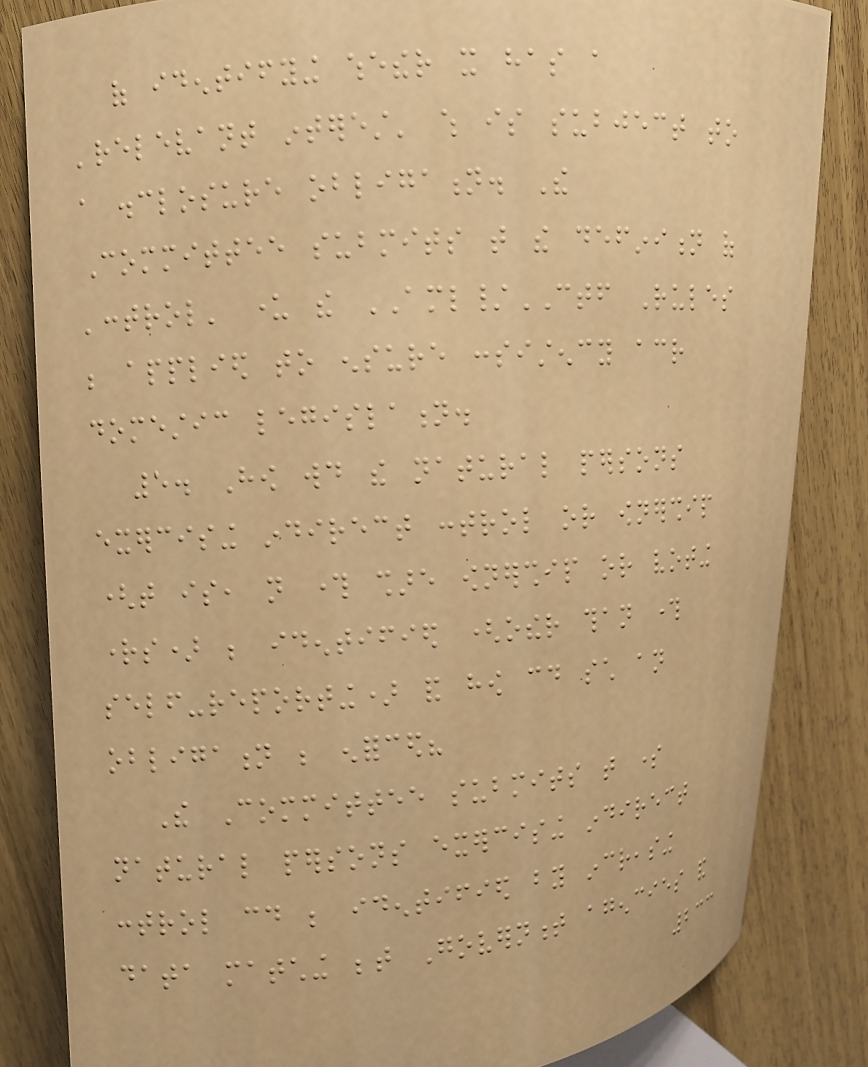of identifying whether it has a
'relevant interest' which is subject to
a disclosure obligation. The
Committee submits that the definition of
'control' under the AML/CTF Rules
be applied to ensure consistency across
domestic legislation.
5. How would the natural persons
exercising indirect control or ownership
(that is, not through share ownership or voting
rights) be identified (other than through
self-reporting) and how could such an
obligation be enforced?
The Committee submits that some
natural persons exercising indirect
control could be identified by increasing
data matching between Government agencies and
233
